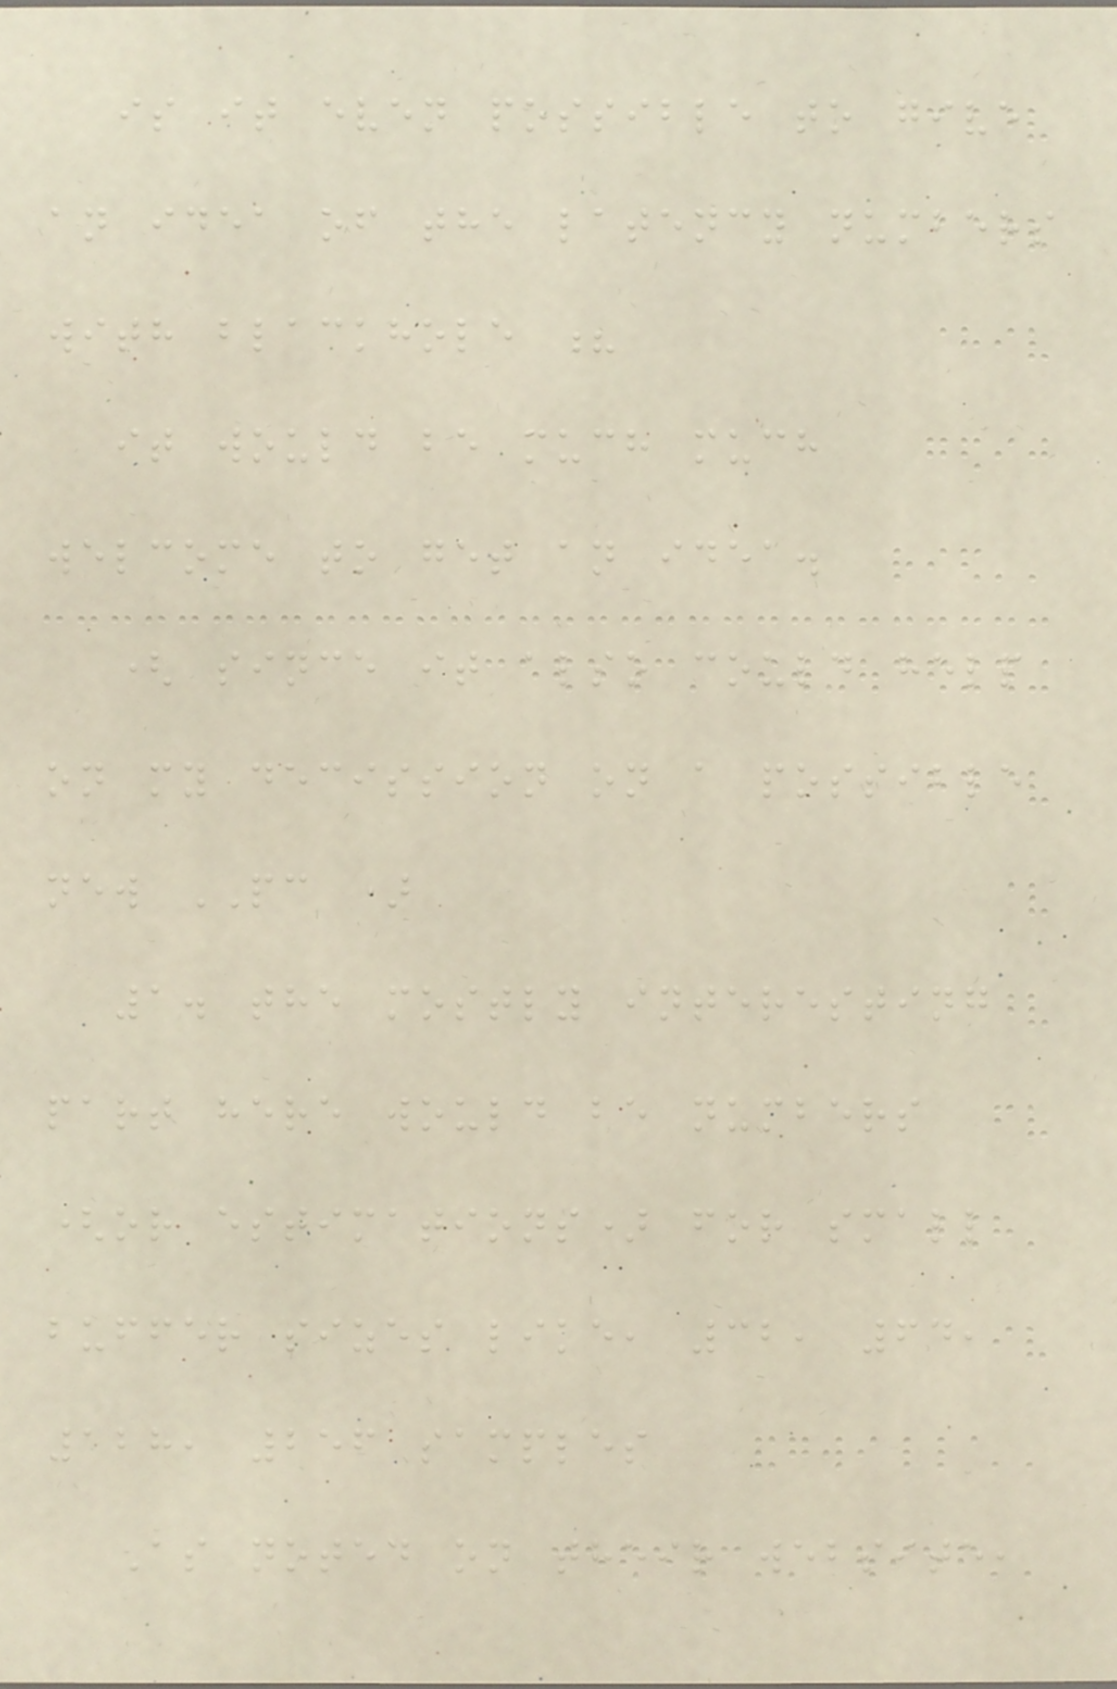is it even possible to give
an idea of the latency numbers
with blackhole ?
it would be much much
welcome to get an idea.
( since it also could help
on my decission on a possible
new PC )
1. the mostly interesting
part here would be numbers
(or estimations) for small
buffer sizes like, 32, 64,
128, 256 samples
As noted on their website,
